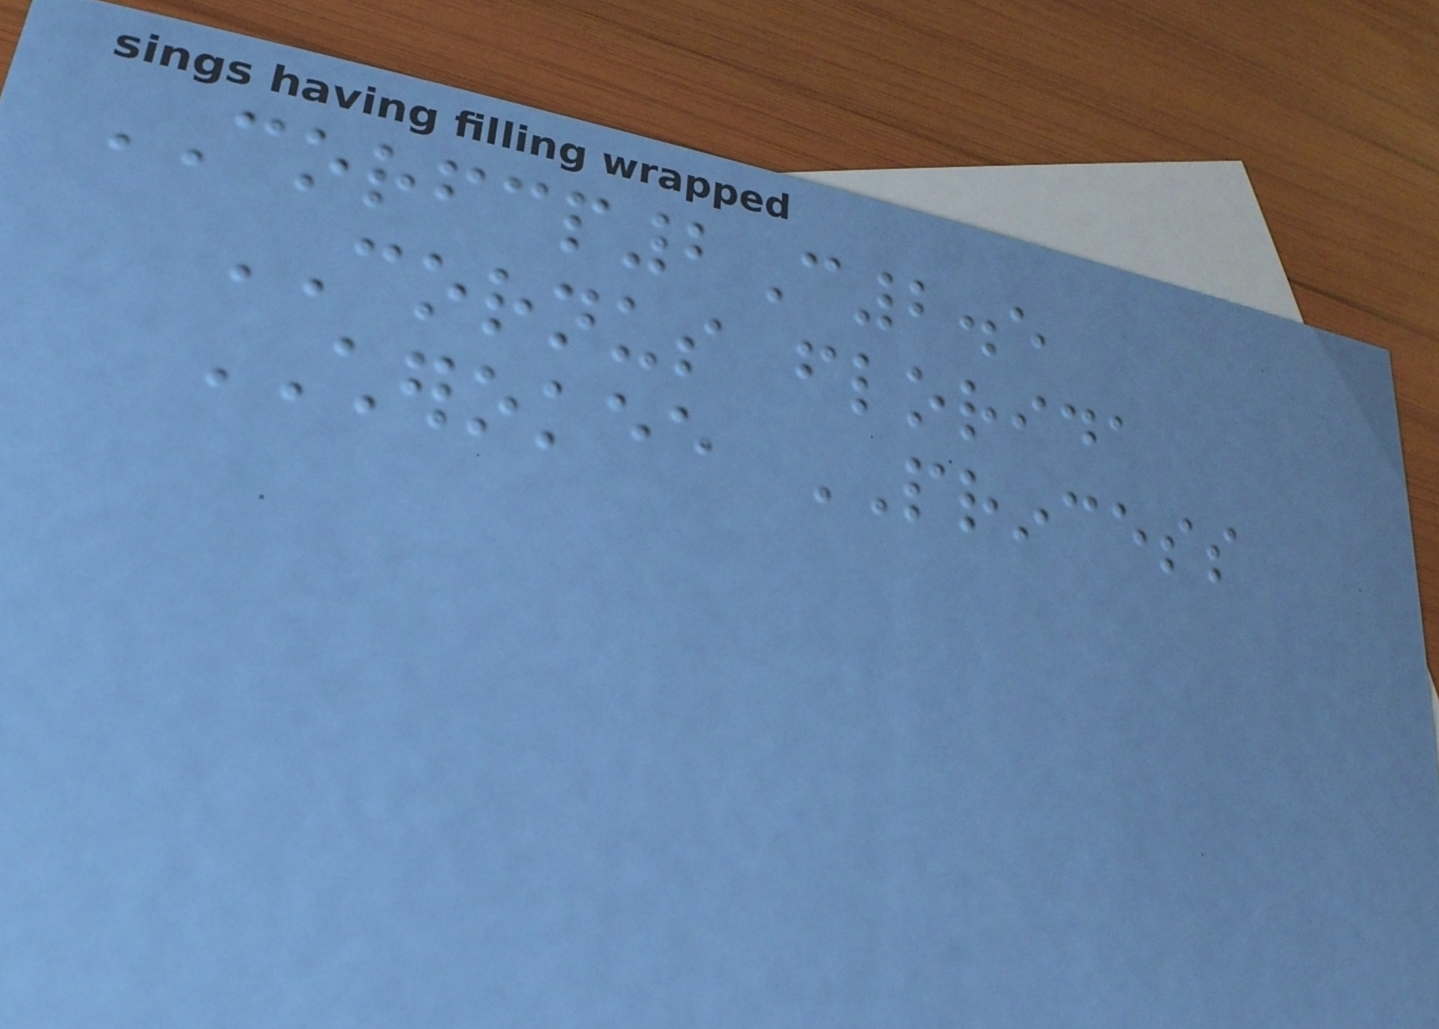CORFCP2C2.5
CORNUS florida
CHEROKEE PRINCESS
